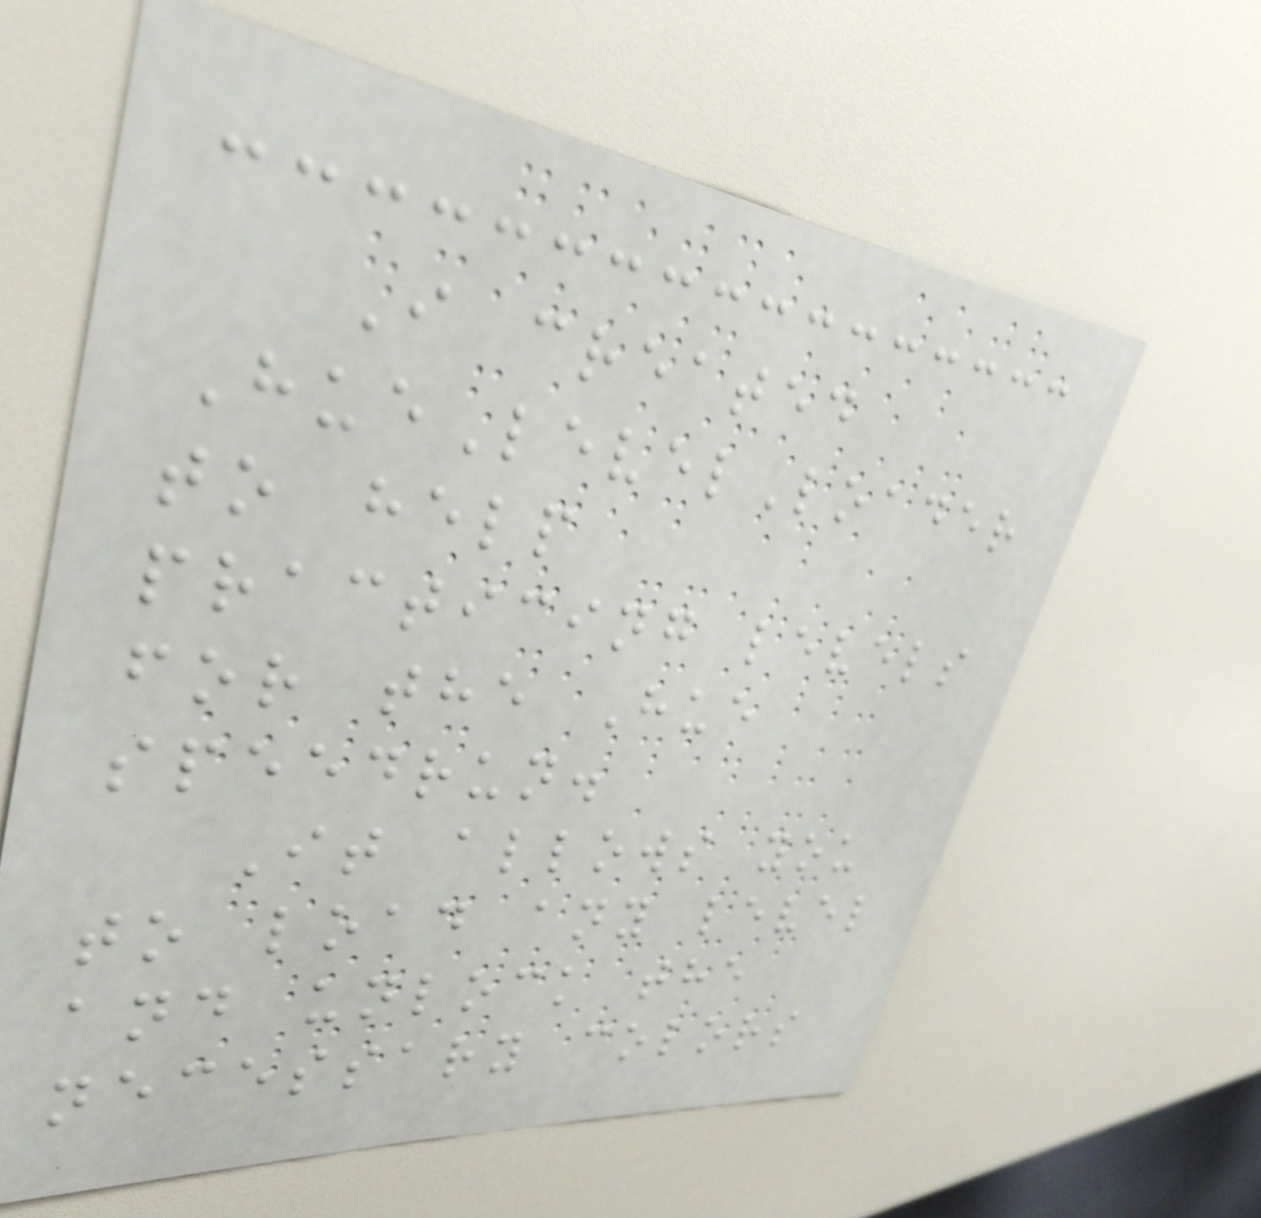I created
HueLevelLoader
to help
practicing levels
for the Hue
speedrun.
It allows you
to load any level
and unlock the
necessary colors
